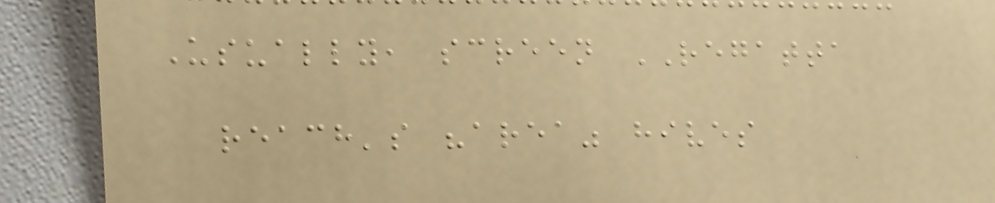Usually, screen REGATTA
reach's "area" hives
